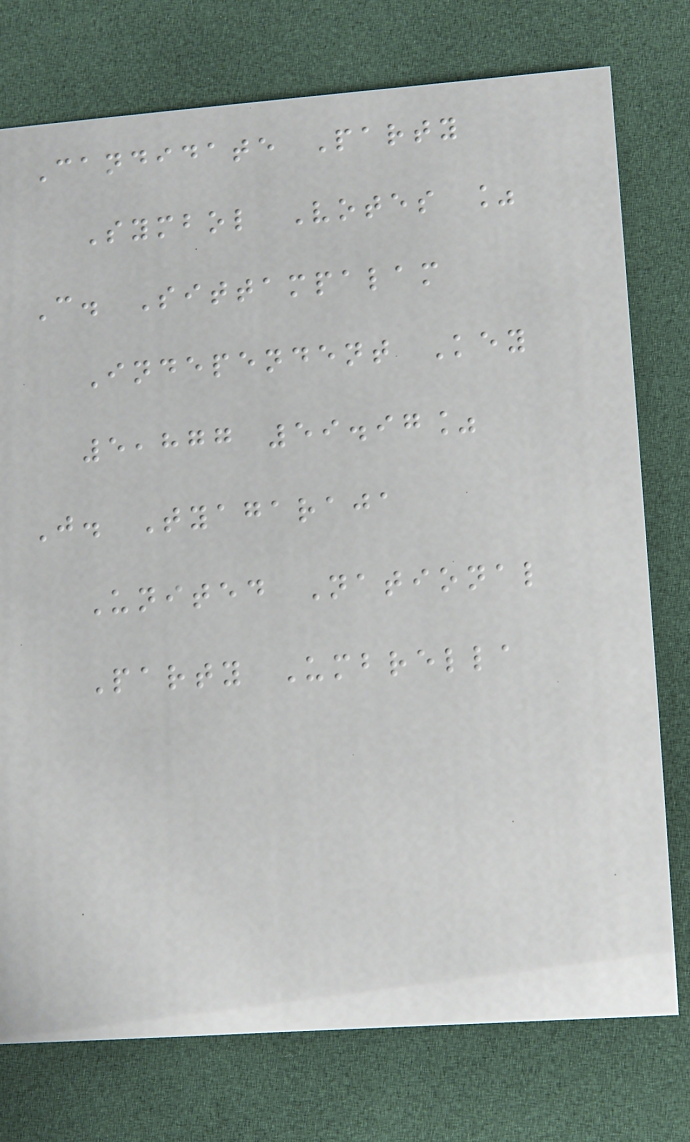Candidate Party
Symbol Votes %
C. Sittampalam
Independent Key
5,877 59.97%
J. Tyagaraja
United National
Party Umbrella
